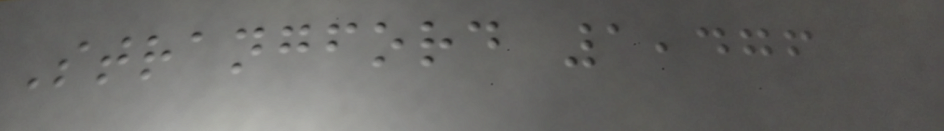Strangford 1,476
